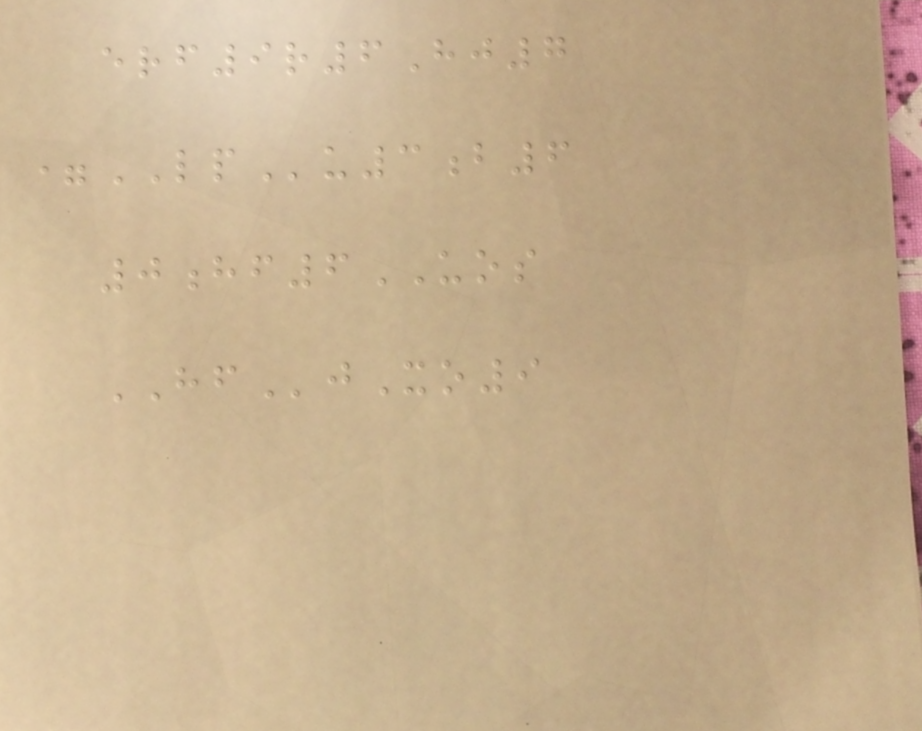erf9r6Hj7
=LPu3b6
0hf6UOS
HFjXo9
